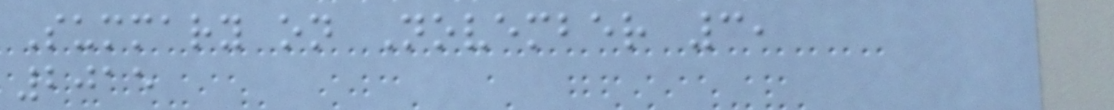Summary on November 3,
2015
